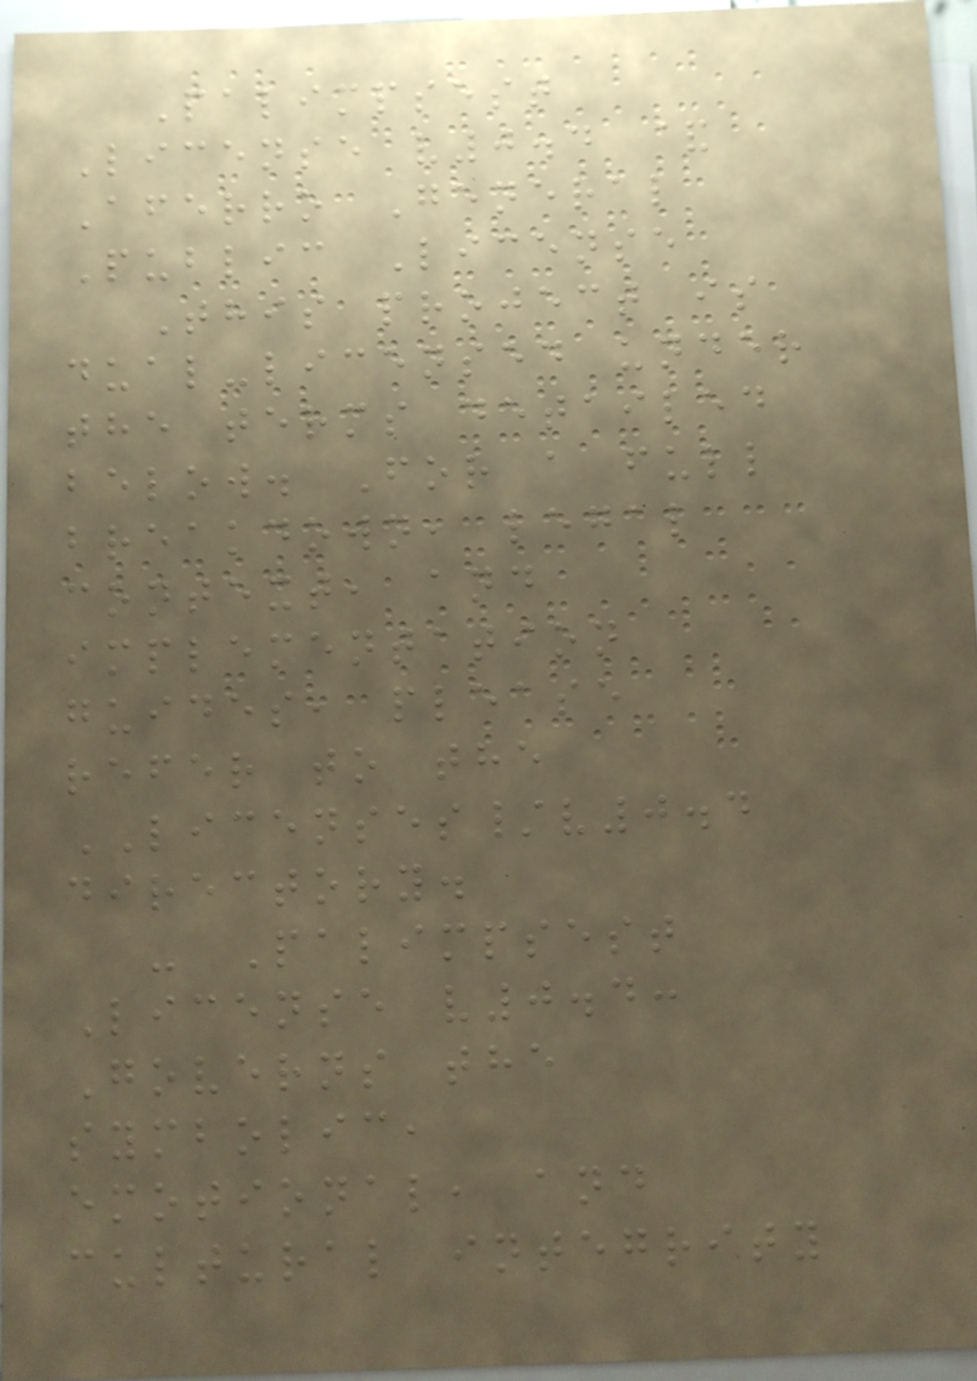Palimpsest
License v0.4 &
Aferro General
Public License
This project is
dual-licensed under
the terms detailed
below. For a full
breakdown, legal
context, and
implementation
guides, please
refer to the
LICENSES/v0.4
directory.
- Palimpsest
License v0.4:
Governs the
symbolic,
emotional, and
cultural integrity
